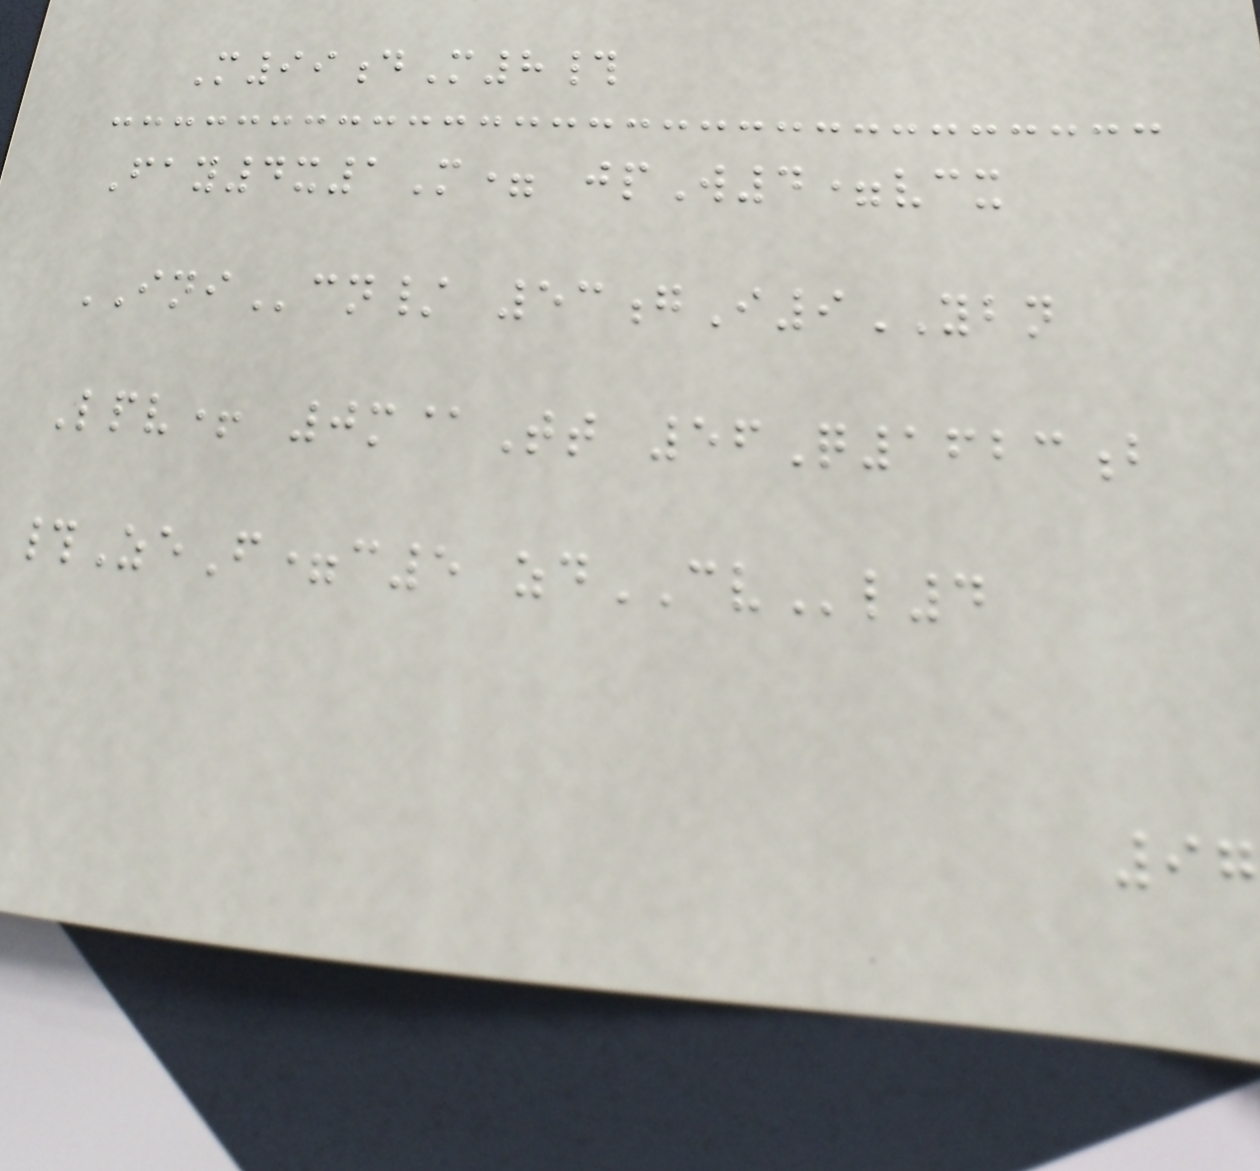M99dM8#
Fay4x1M= jpW4=vcx
INIcn/ 53gI9YBN
Lpv+ 0m@Tt 56Q1623b
#ZeF=c5 zdCVl4
97
